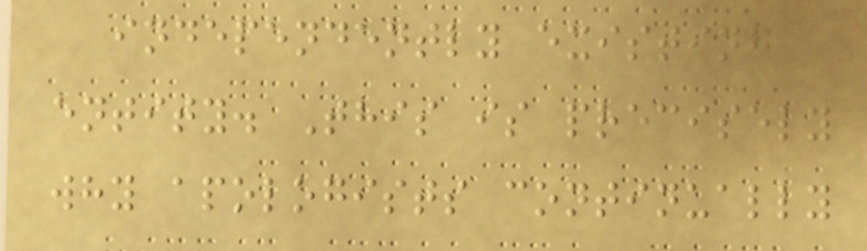independently existing
entity. This is precisely
why apologists continually
